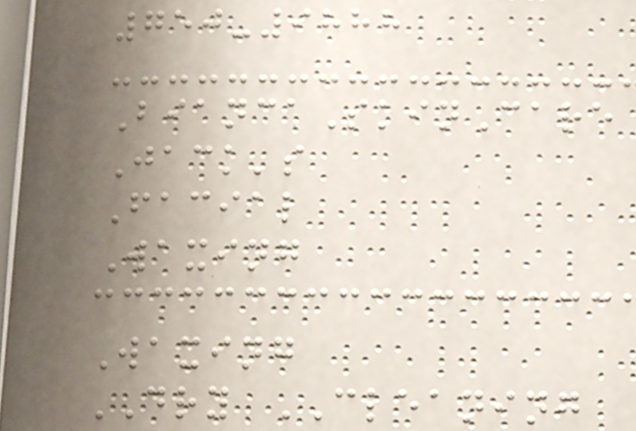750-9888
BiancaSkinCare
Jack's
Facial
Waxing
Waxing
DRY CLEANING
